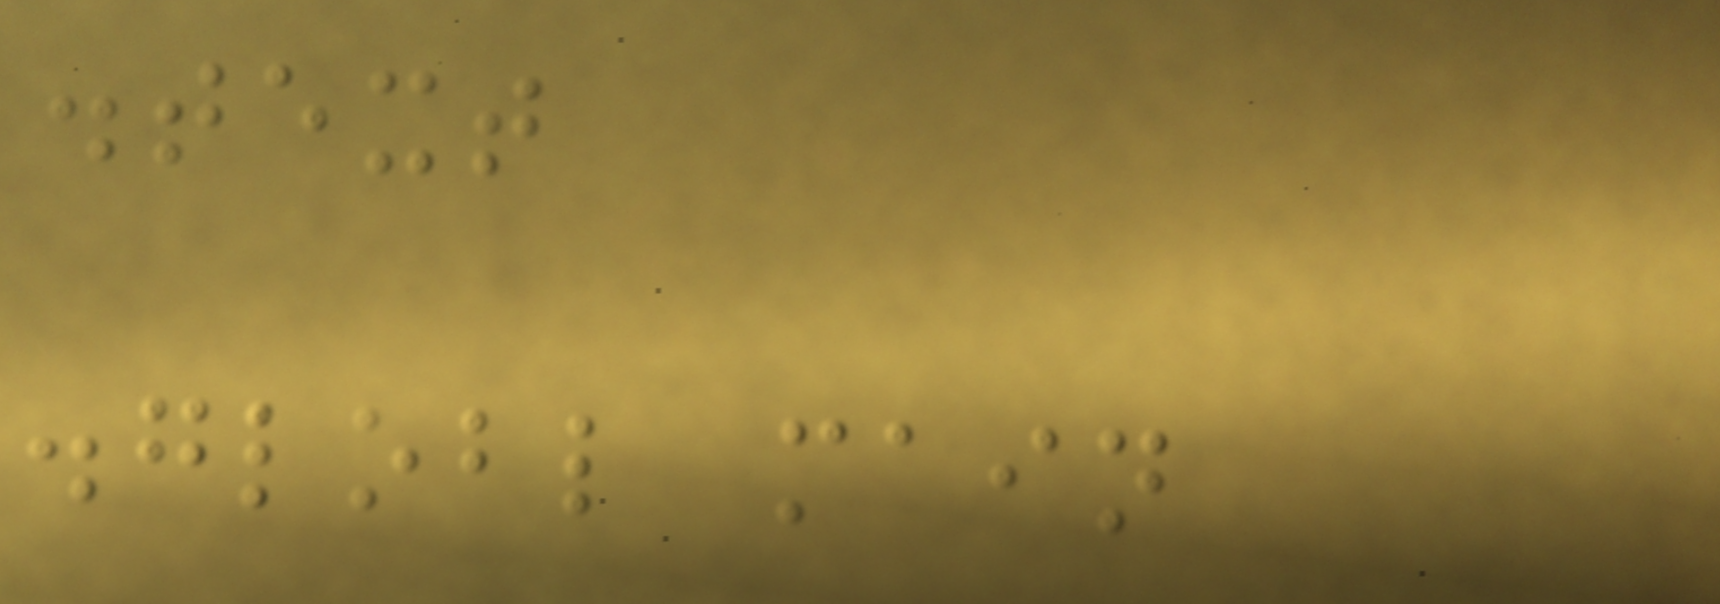.text
.globl main
